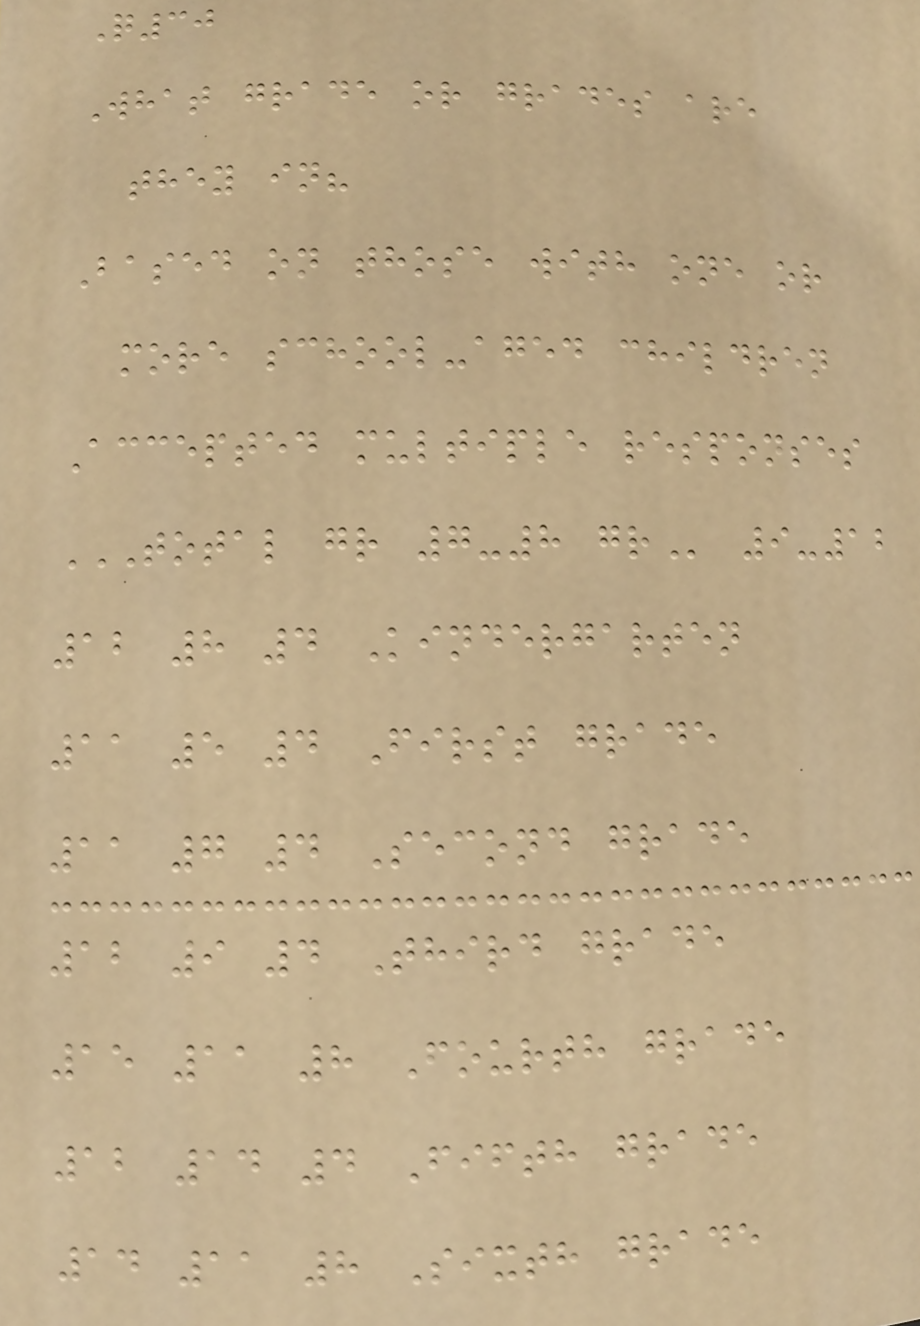Q30
What grade or grades are
they in?
Based on those with one or
more school-aged children
Accepted multiple responses
TOTAL GR 7-8 GR 9-12
12 8 4 Kindergarten
11 5 4 First grade
11 7 4 Second grade
12 9 4 Third grade
15 11 8 Fourth grade
12 14 4 Fifth grade
14 11 8 Sixth grade
